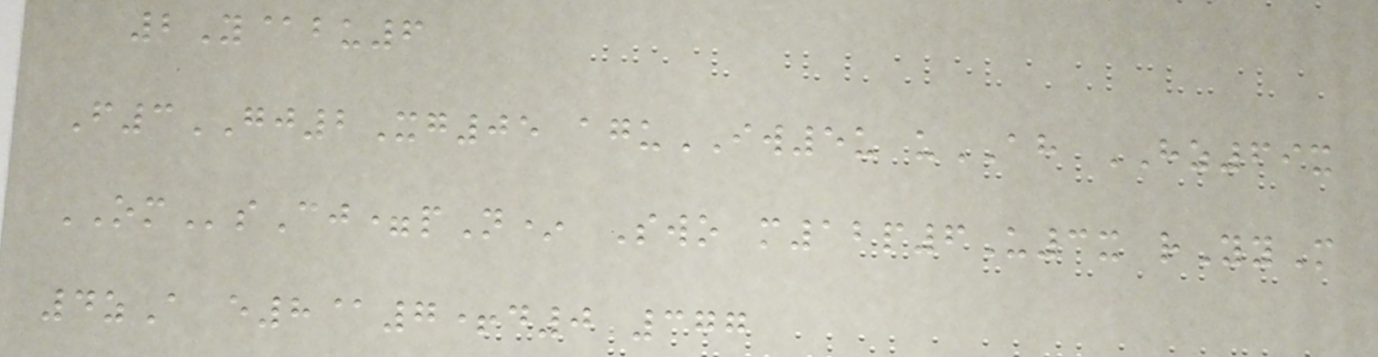2Y@bu6
F3GJ2Xg05 aguIW5u uAH HZ69x
OMsCj=pN* Swo m12p6U3x rYyM
4zA e8@7+d0 377
